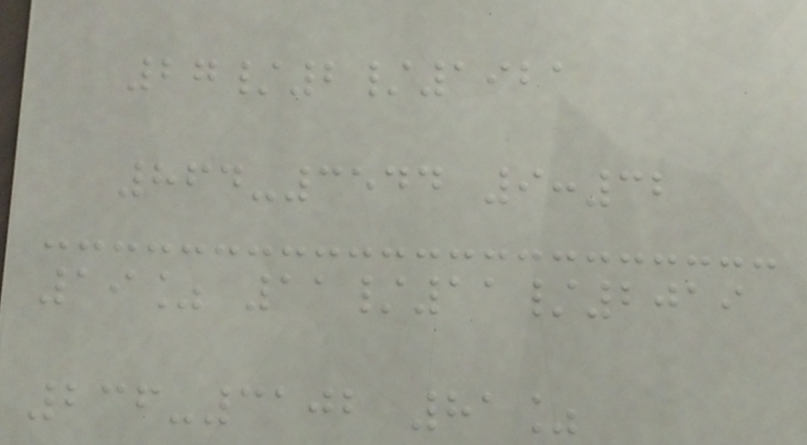27/2/1921
864-3544 9:32
19% 11/11/2019
236-3102 81%
